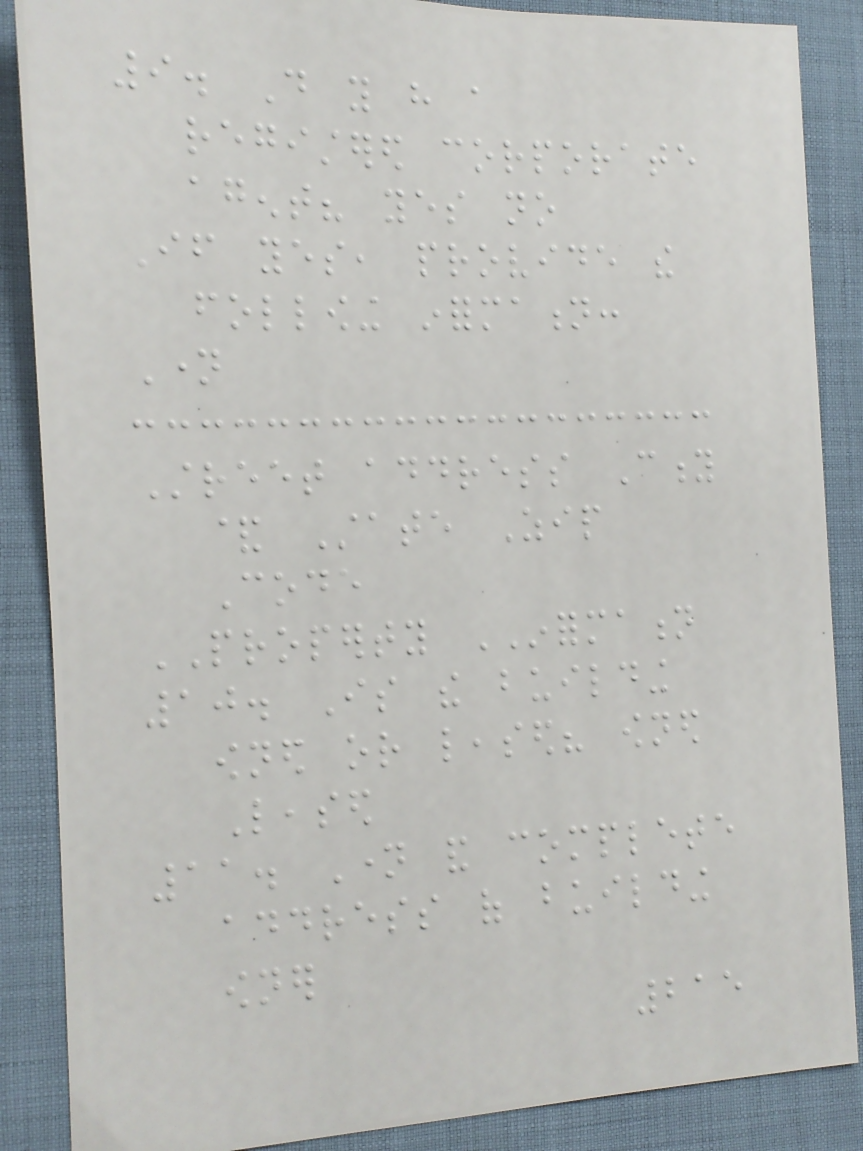9. Do you have a
registered corporate
agent? yes no
If yes, provide the
following information:
Name
Street address City
& State Zip
Code
PROPERTY INFORMATION
10. Is the building
owned or leased? owned
Leased
11. Name and complete
address of building
owner
215
